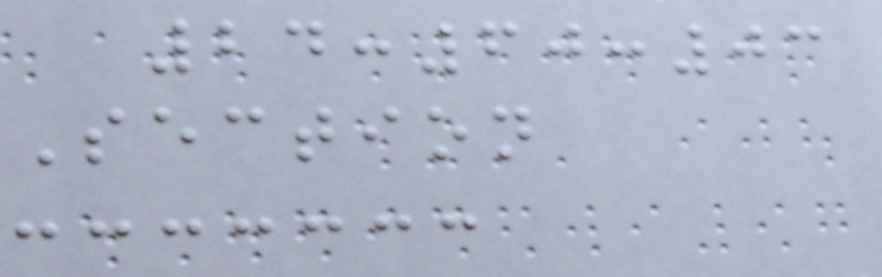24:60:03
Section
